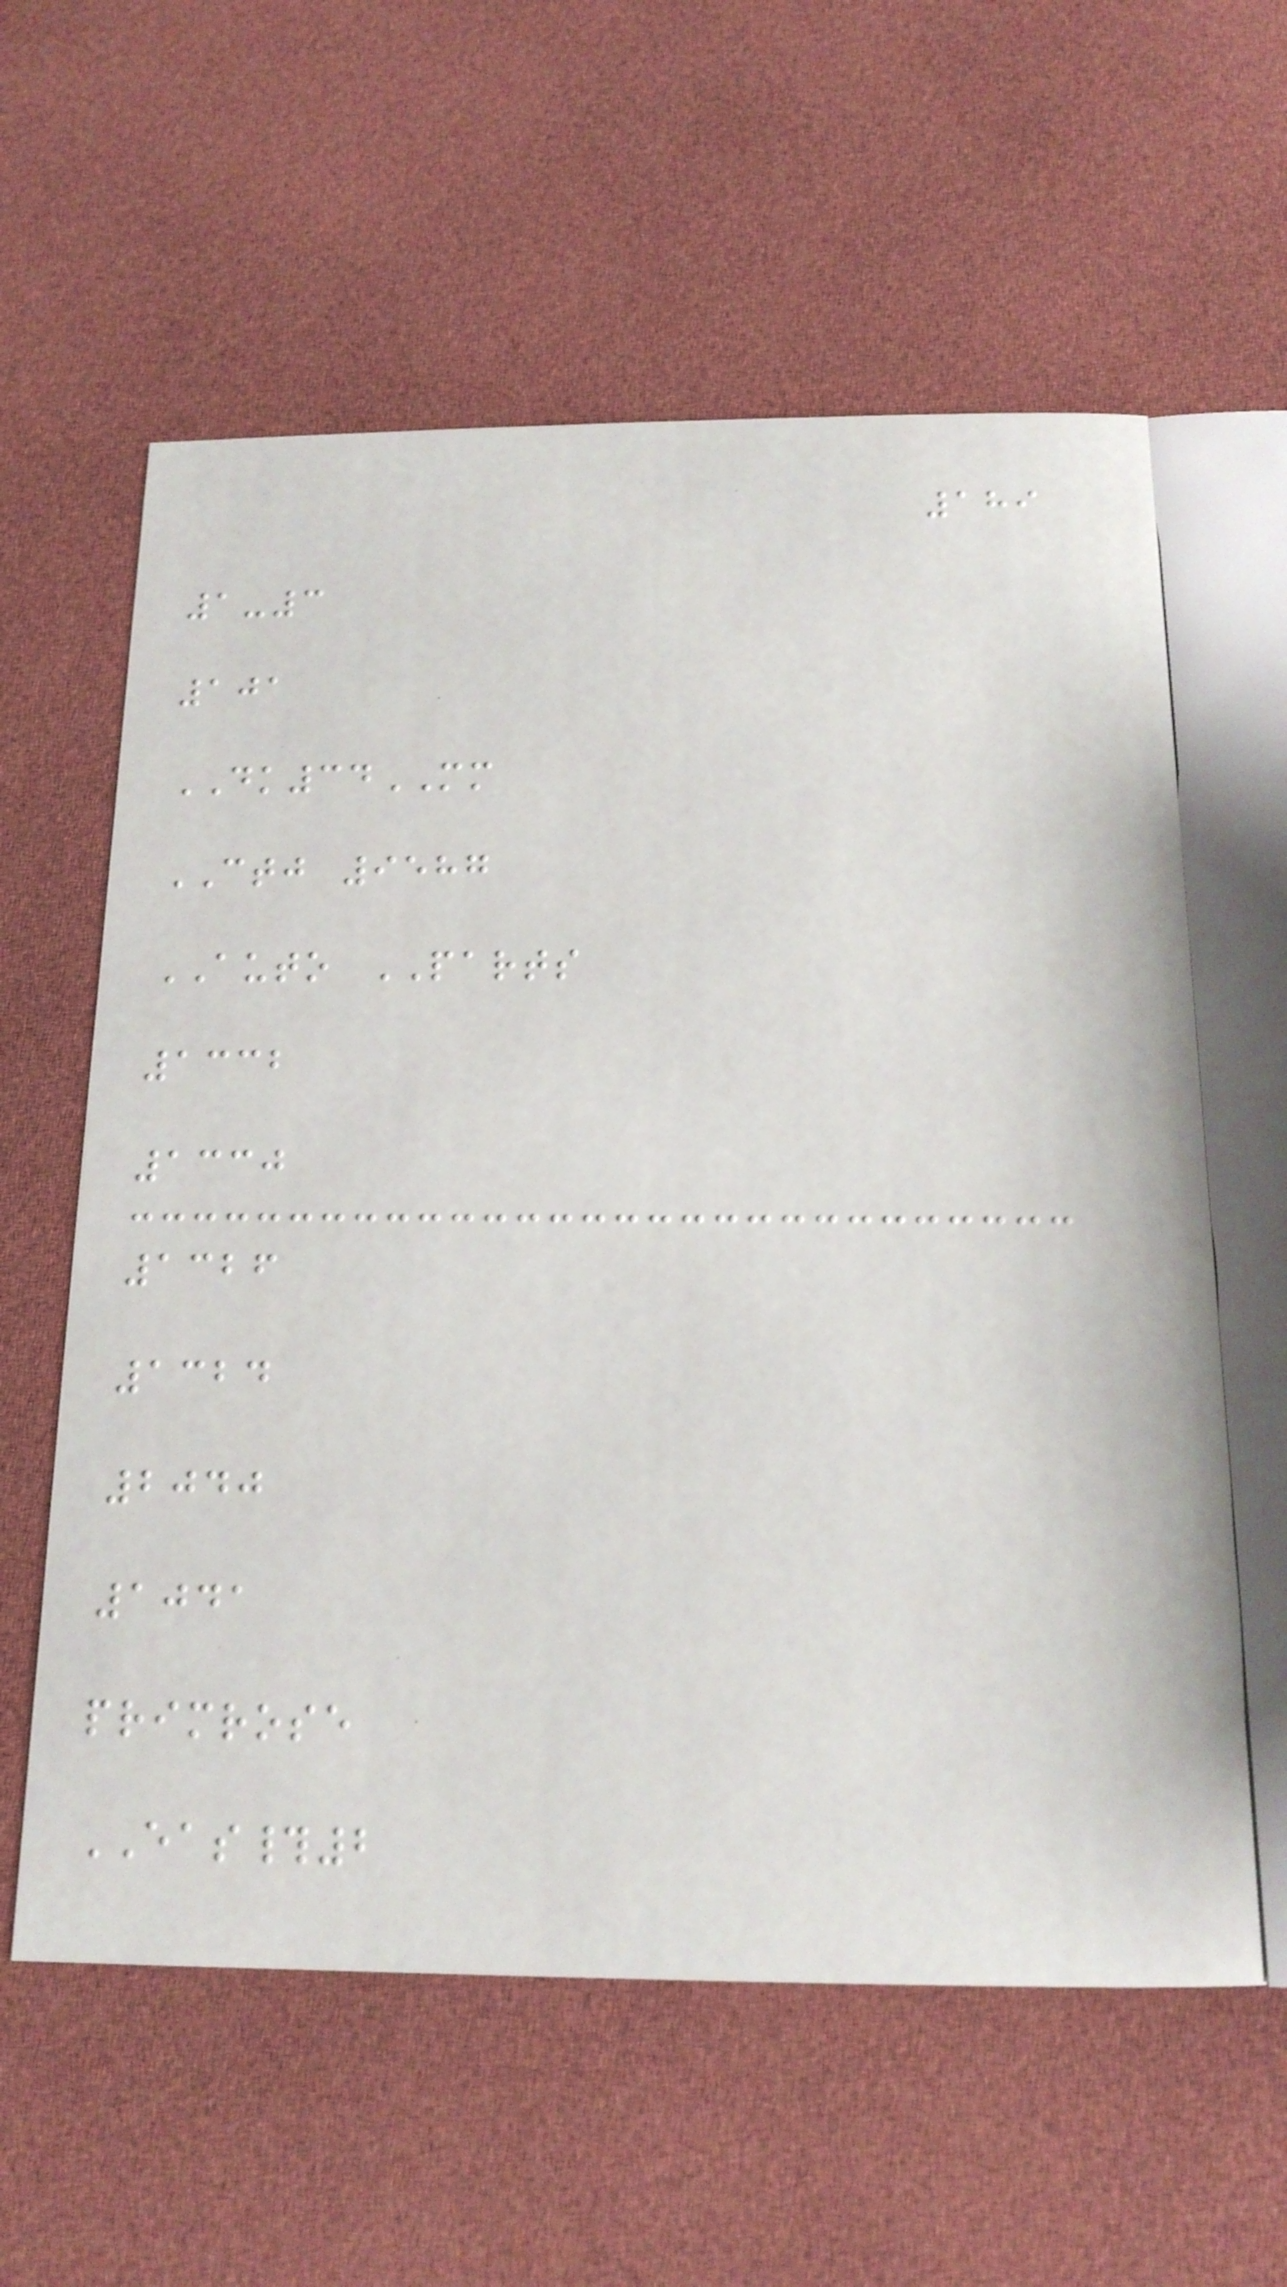189
1-3
101
DK34MM
CTJ 9587
AUTO PARTS
1332
1330
1326
1324
2040
1041
primrose
EAS#2
